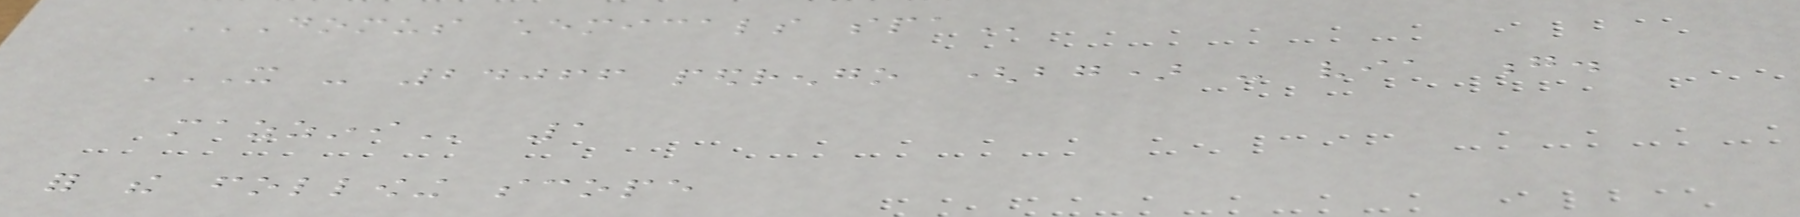DOMUS CHEMICALS SPA
IT - 24066 PEDRENGO (BG) - VIA G.
MAZZINI 1
for the following scope
